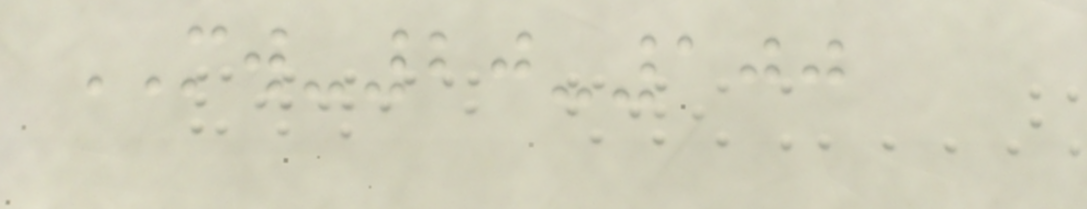MW-20-100
